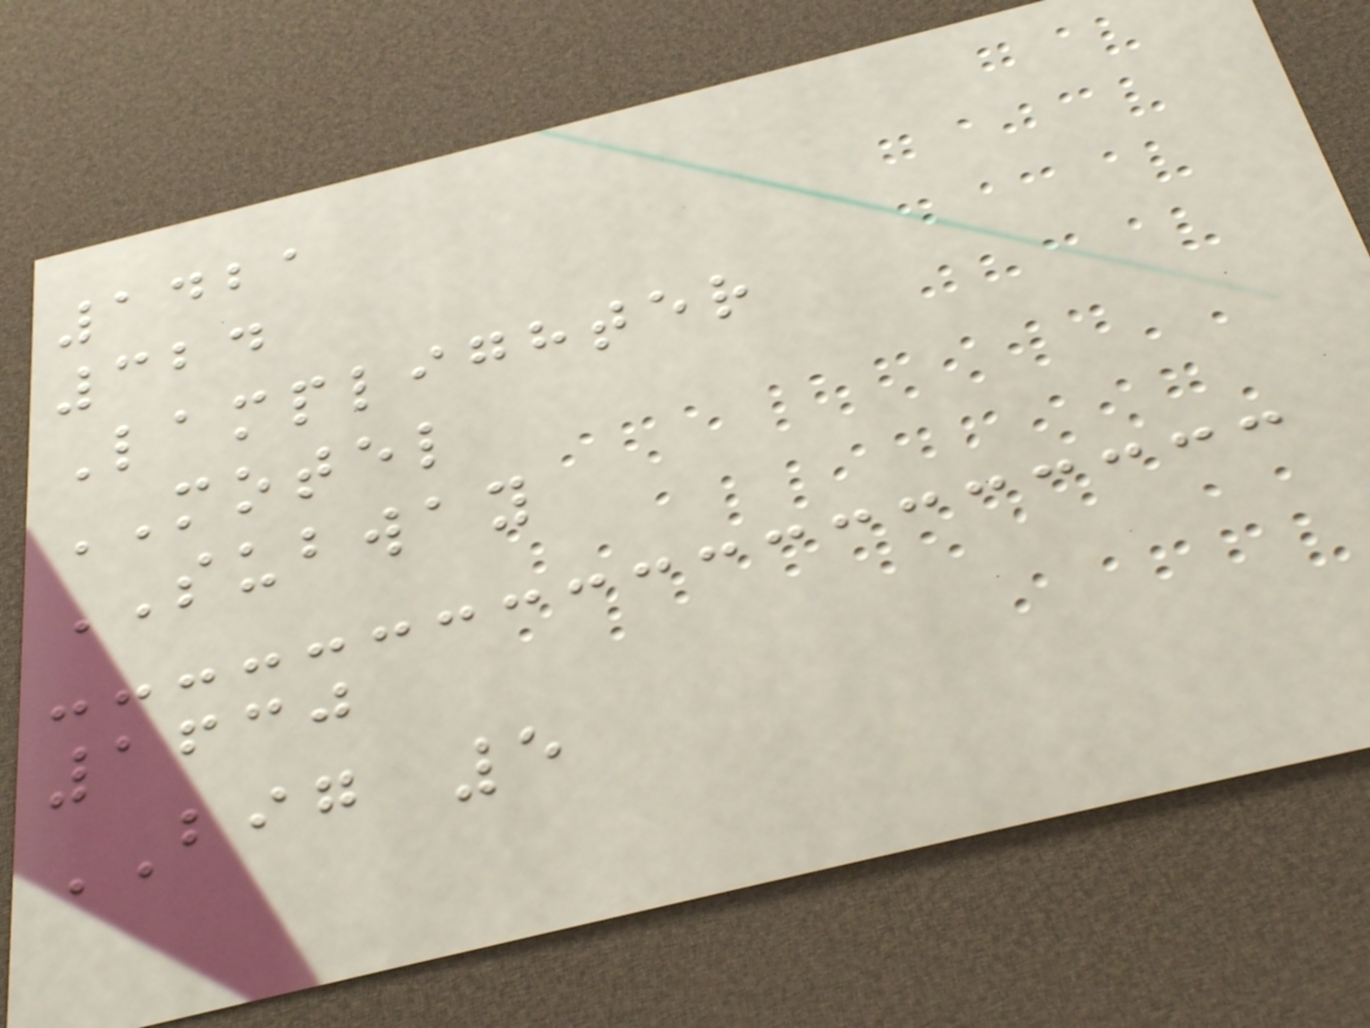1421
324
Lamplighter
MOTEL
SUBWAY
1630
BIG 5
